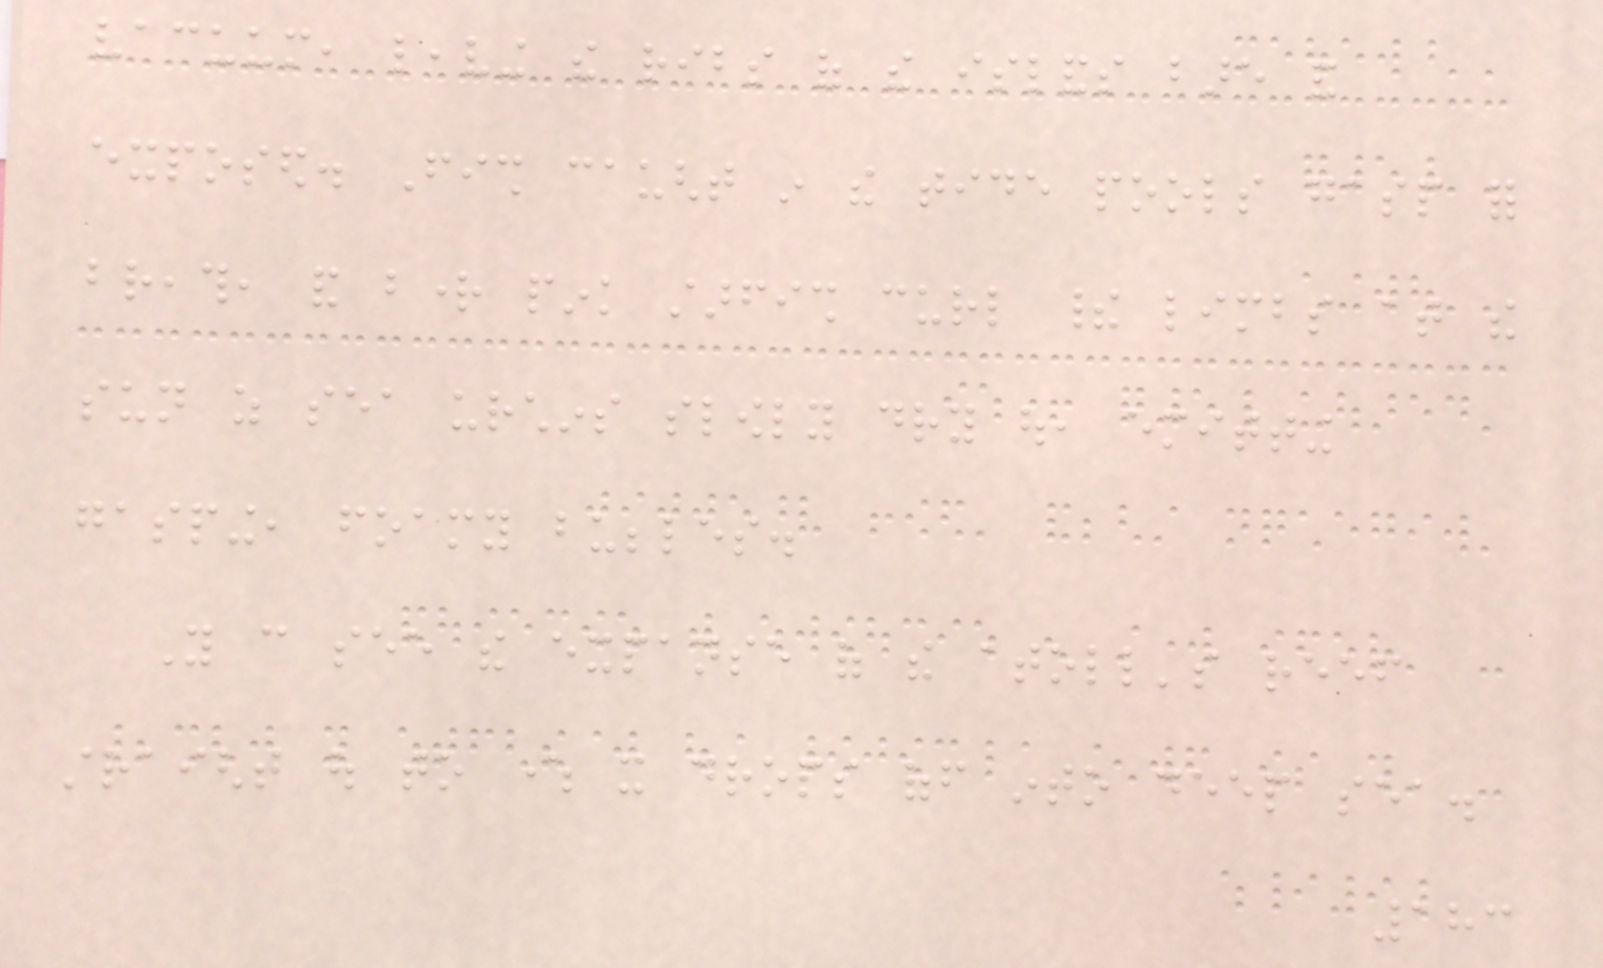vacuum, leaving the ribs of the islands bare and
exposed. Fish caught in the tide pools gasp for
breath, and bright pink starfish curl their limbs at the
sun as sea urchins slowly dry out, emitting
gasping, foamy bubbles.
You can see the expanse of the atoll's reef
straight out to where it drops off into deep sea.
183
